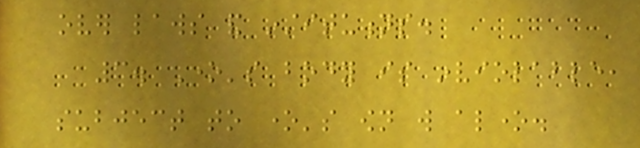over laws and institutions.
3. One's body is inviolable,
subject to one's own will alone.
